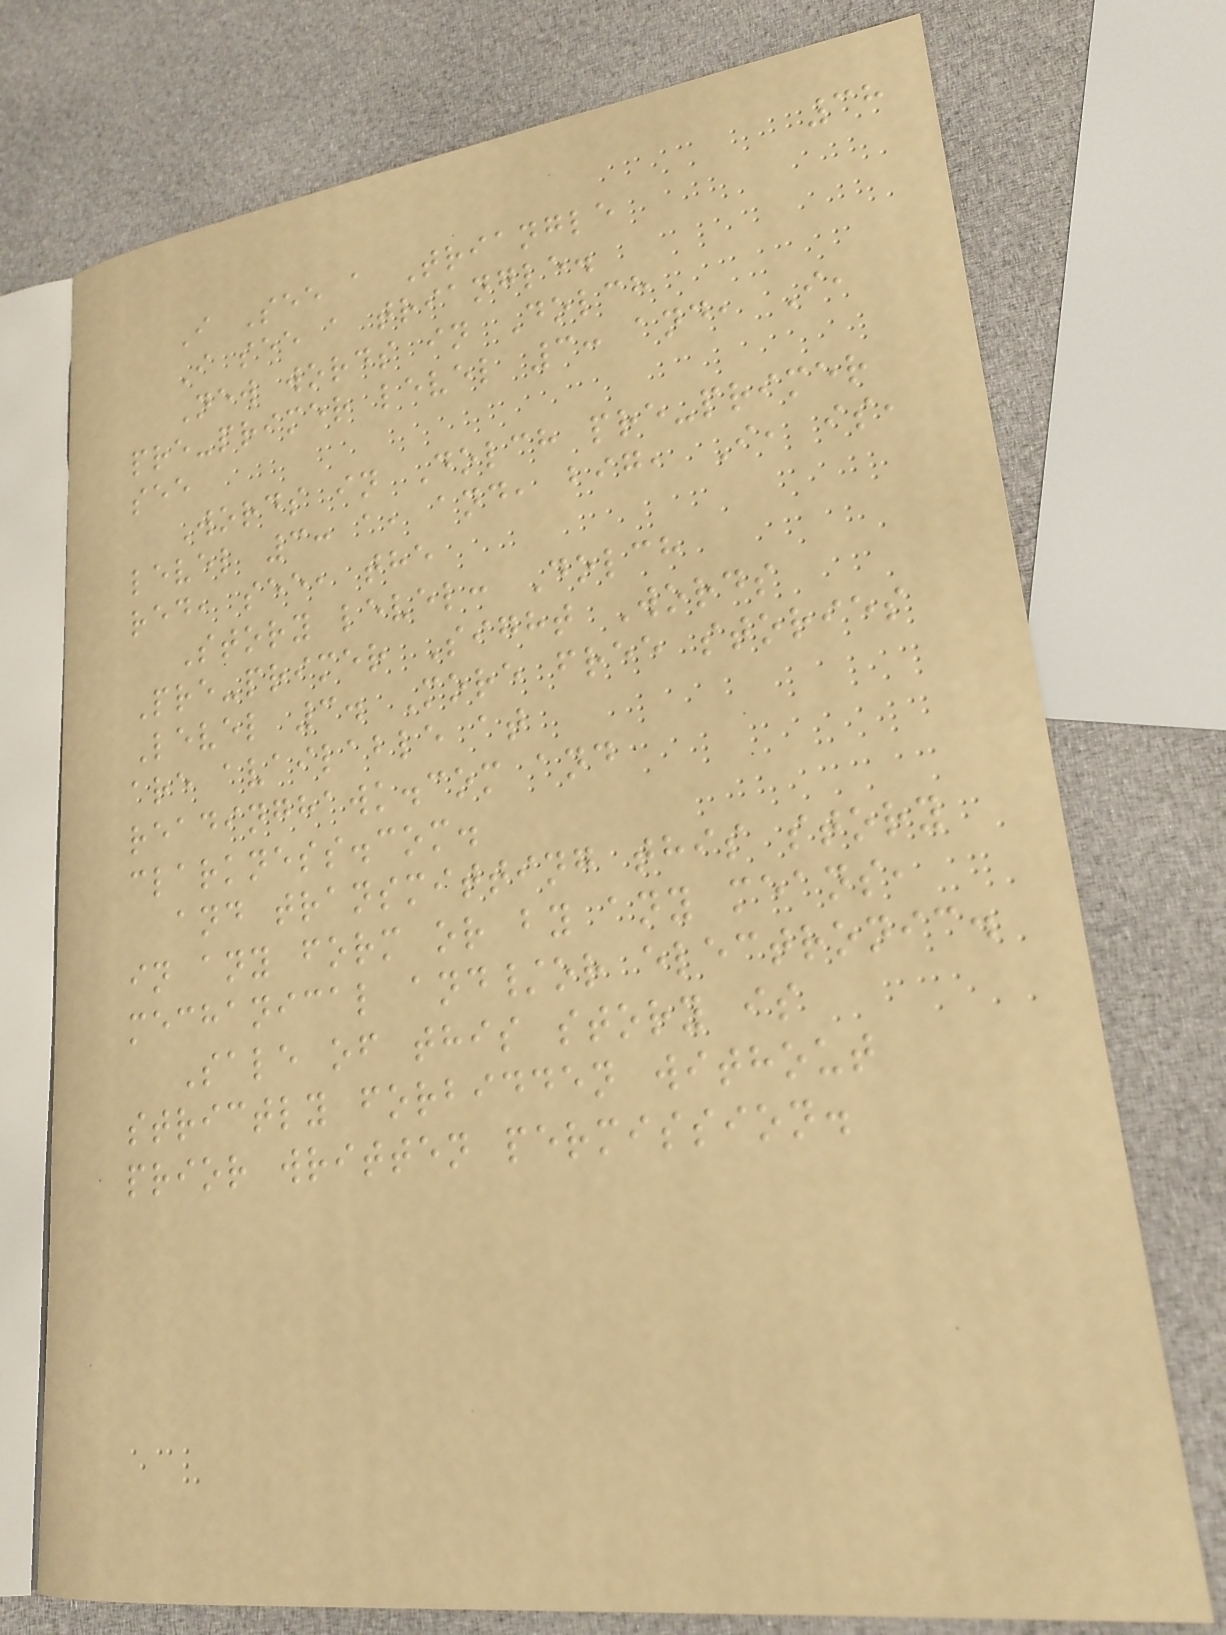38
I See a Triangle
I see a triangle.
New words in Dolch
pre-primer level 3: and, I,
see
Words in Dolch pre-primer
level 3: a, and, big, I, is,
red, see, the
Story level: Dolch
Pre-primer Sight Words
Level 3. More free stories
are available at
readinghawk.com and
clarkness.com.
and transmitting this story
in any form or by any means,
mechanical and/or electronic.
Sale of this story is
strictly forbidden without
prior written permission.
